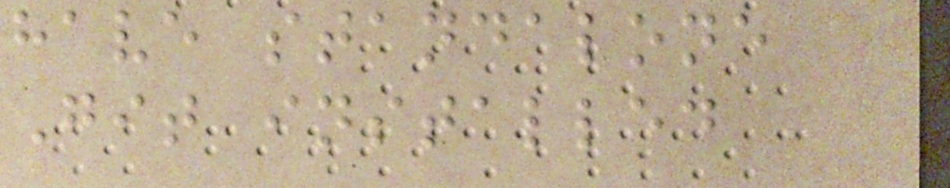have standalone
Git installed
